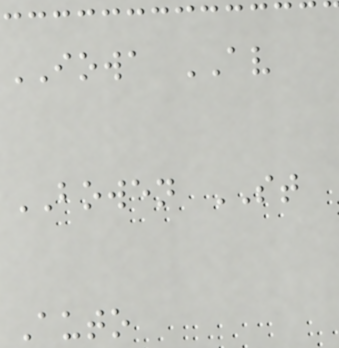IOWA AV
BOWEN ST
Auto
